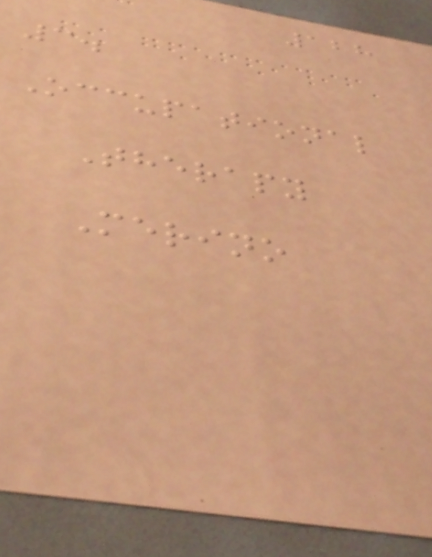128
3.
Occupational
Therapy
Merino
